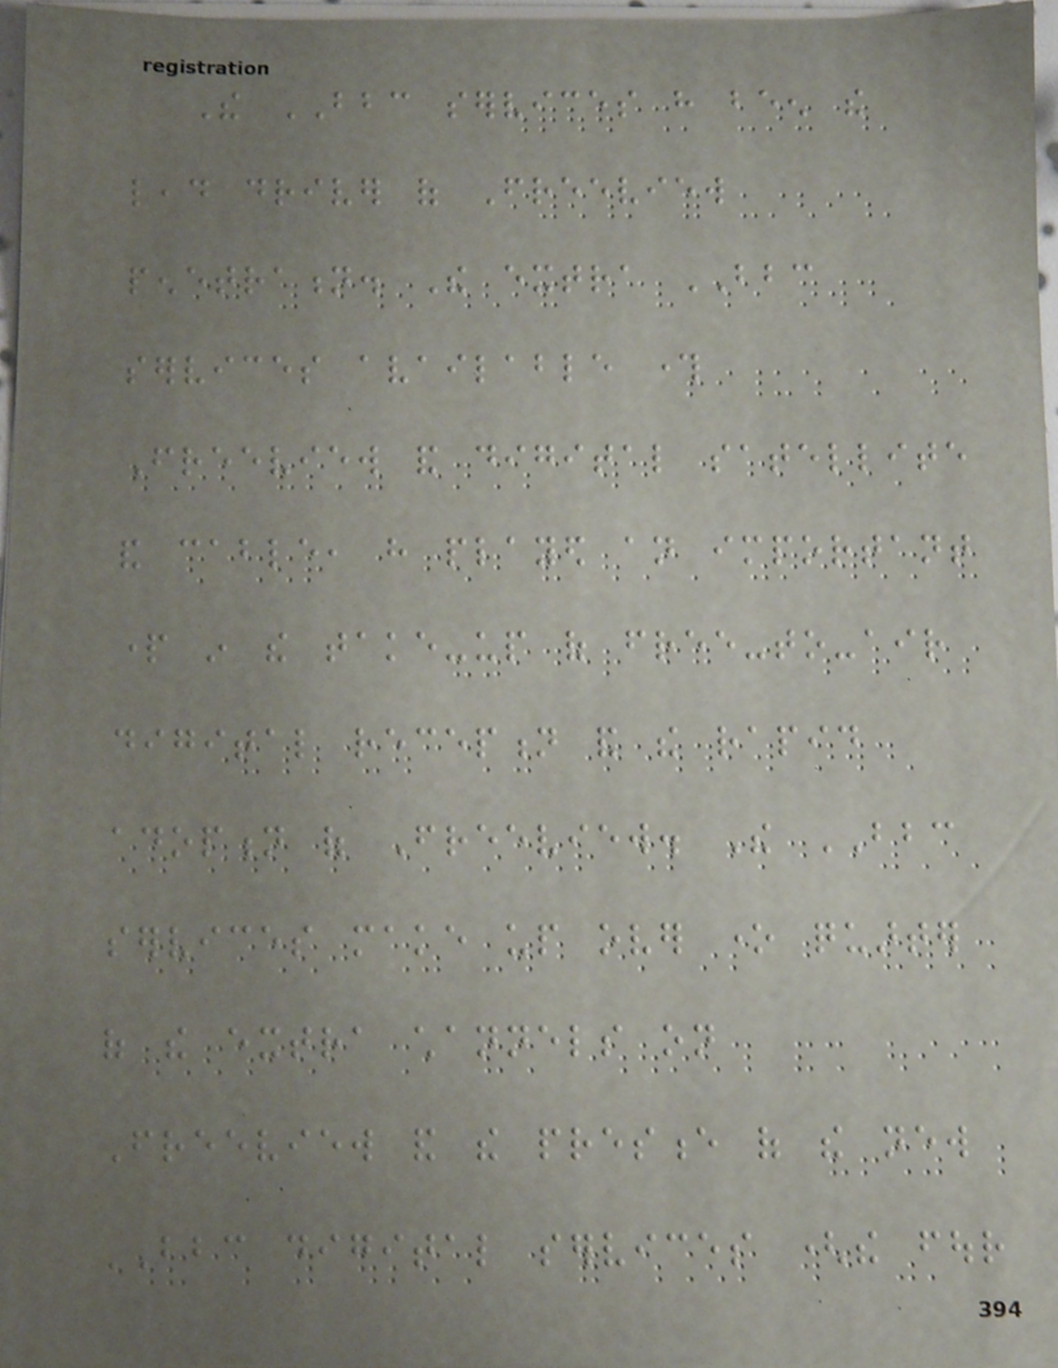The BBC services have been the
lead driver of Freeview
penetration. The extra BBC
services available through
Freeview and digital satellite
and cable, have played an important
part in the take-up of free-to-air
digital reception and the rapid
adoption of Freeview. The BBC
services make up over one quarter
of the extra channels on
Freeview and the presence of the new
BBC digital services (the four
